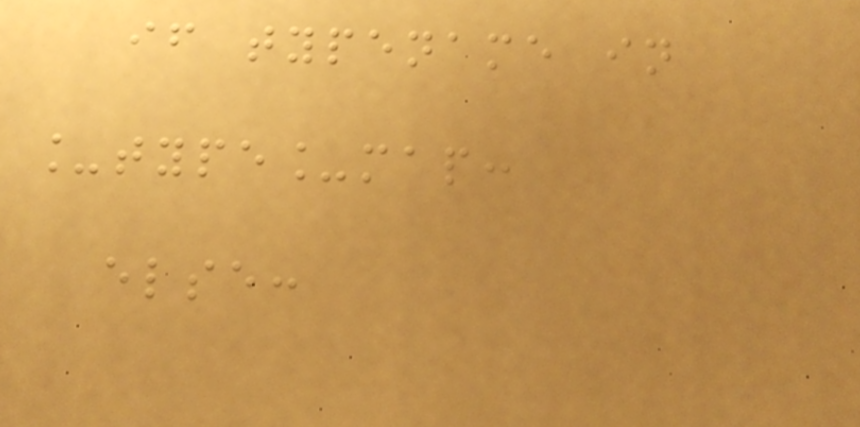if typename in
_type_map:
else:
